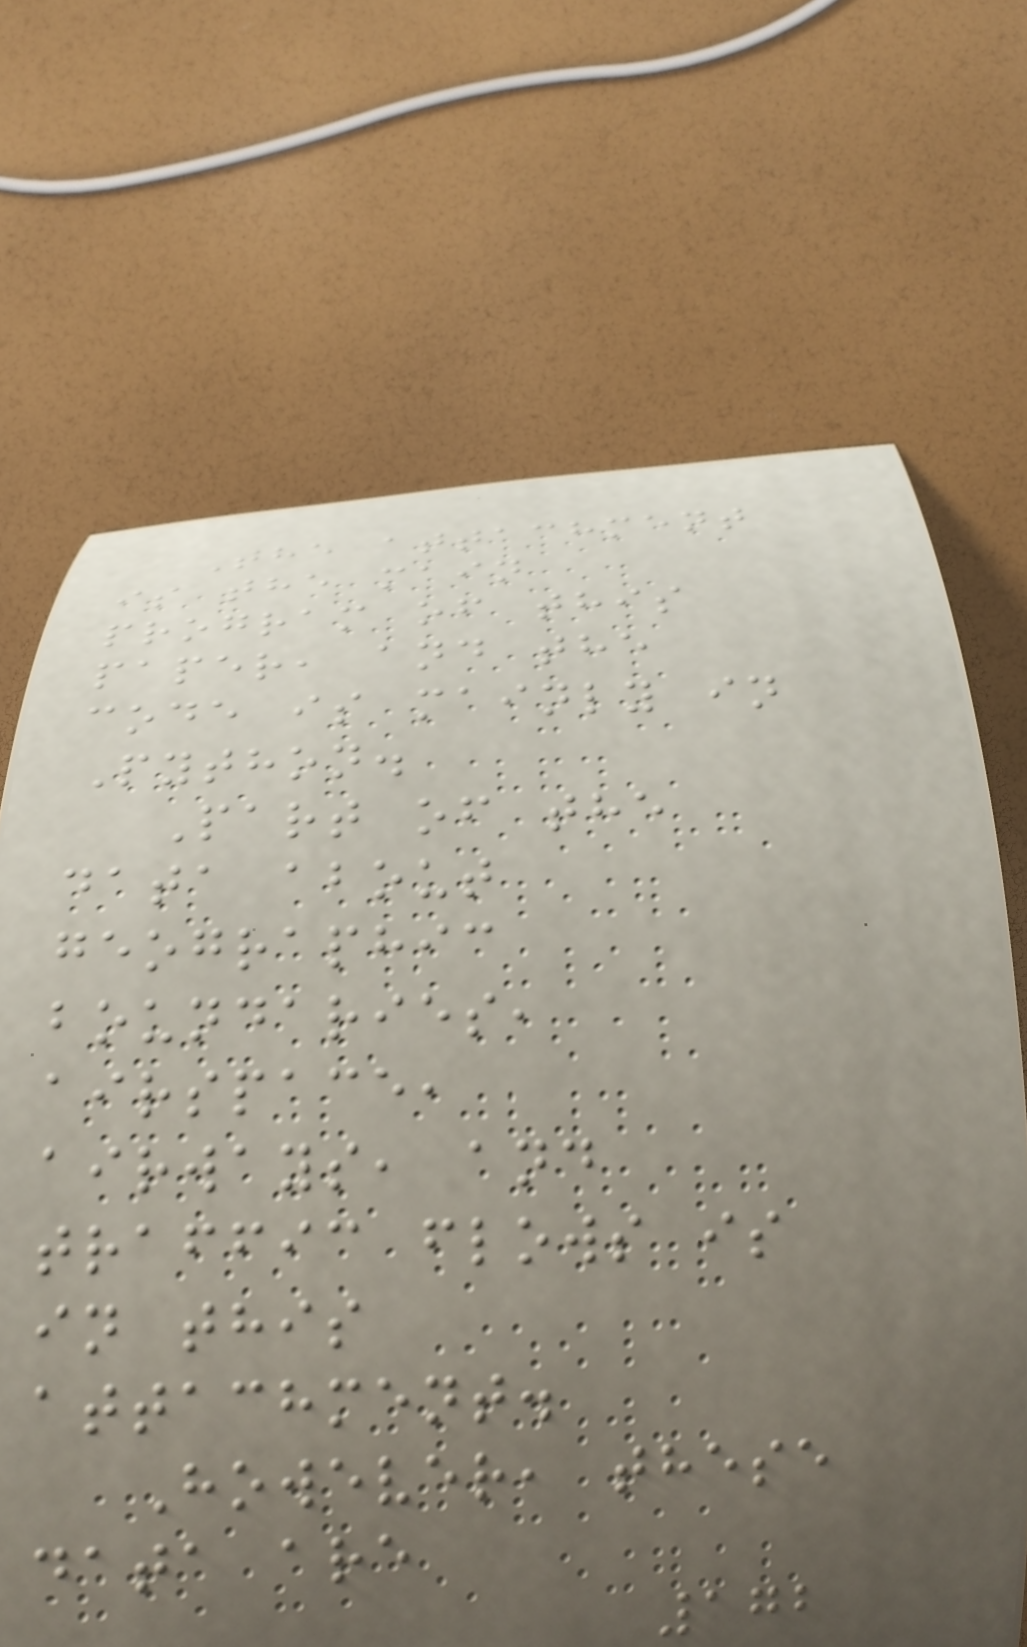The attachment
is the main
program of this
paper, and the
code is mainly in
Python.
Part of the
data about
geographic
boundaries,
airspace,
airways, and
traffic flows is
in this
attachment.
However, these
data are
172
